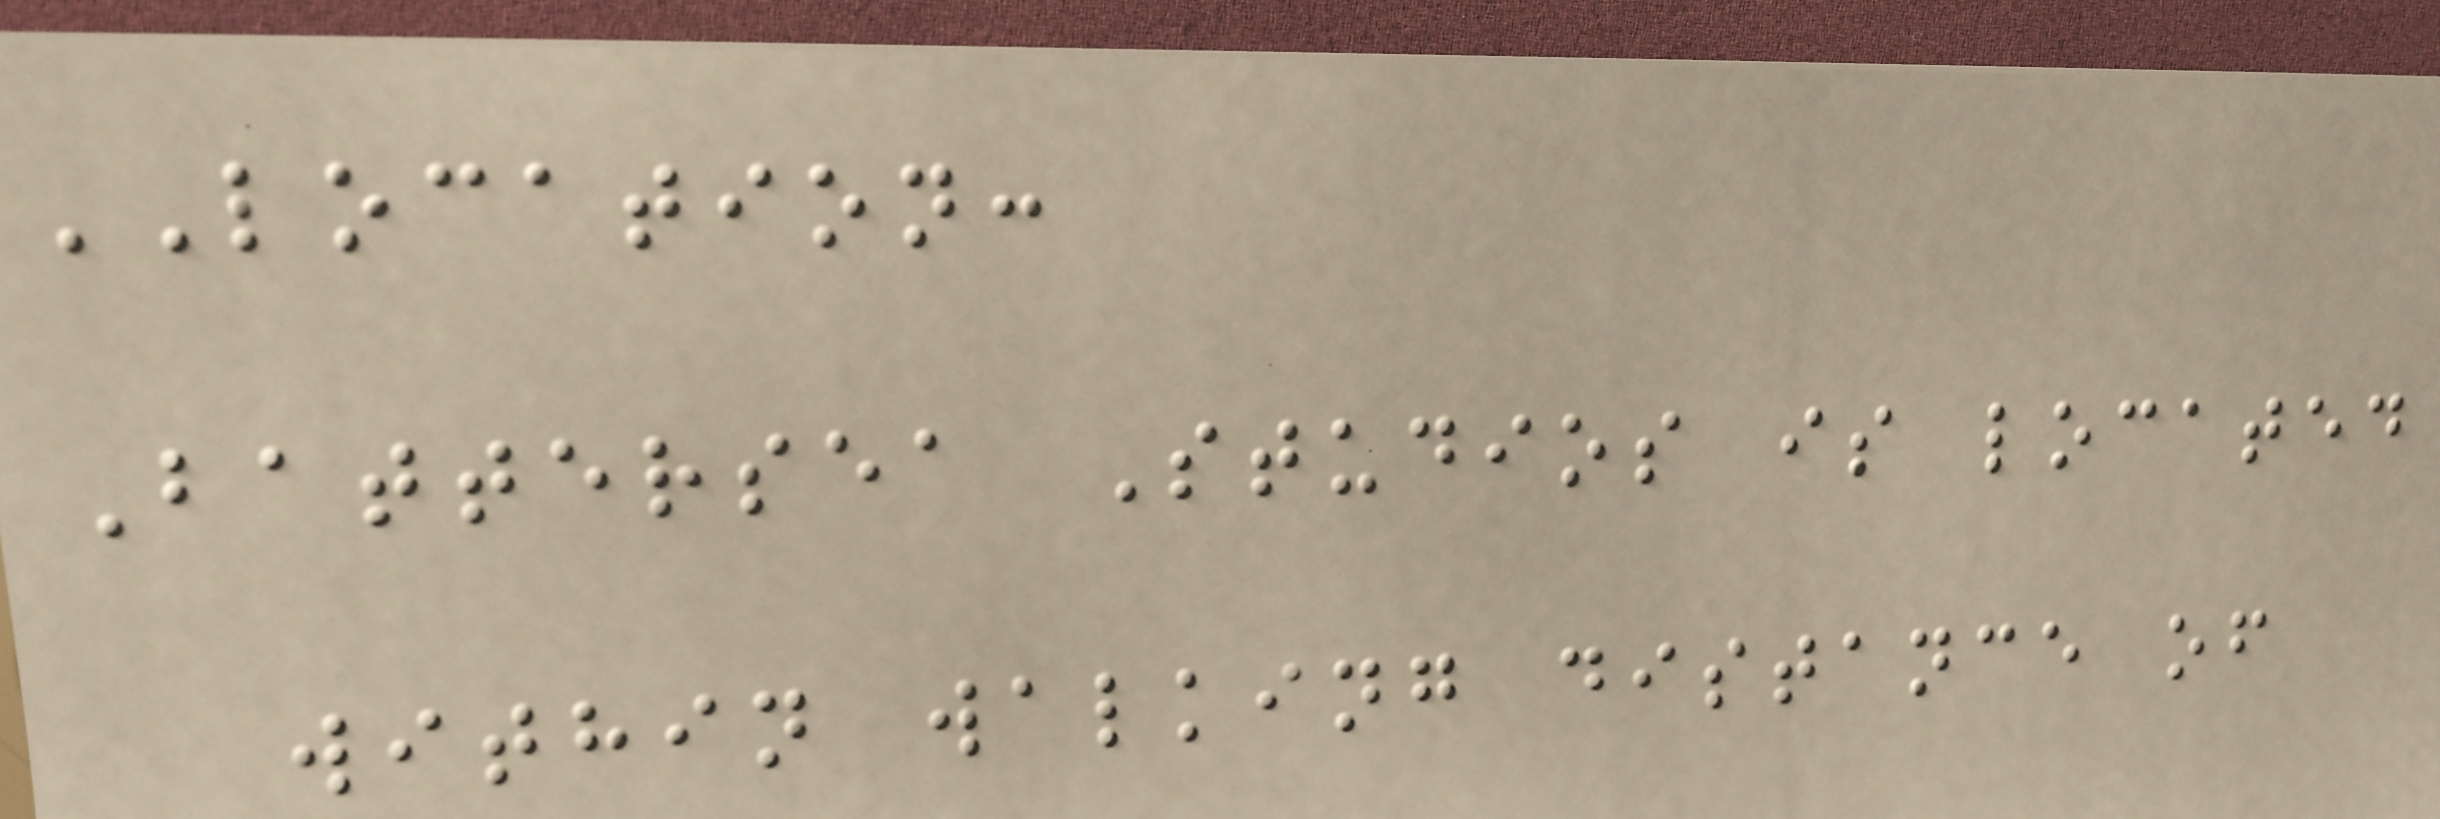LOCATION:
Battersea Studios is located
within walking distance of
